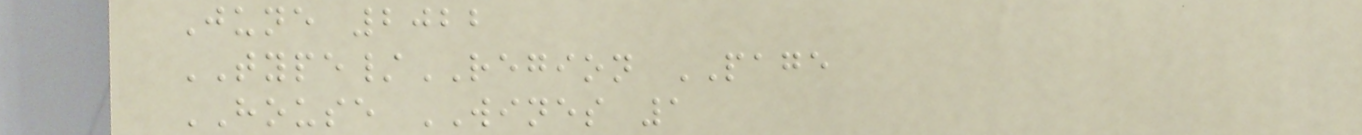June 2022
TYPE/REGION PAGE
HOUSE WINES 1
